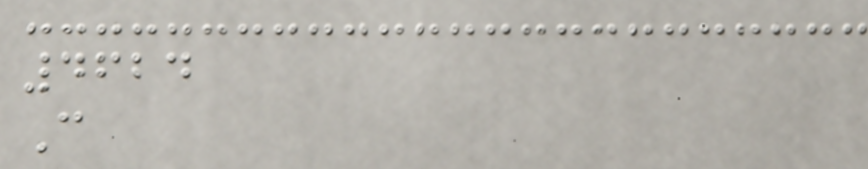4624
C
